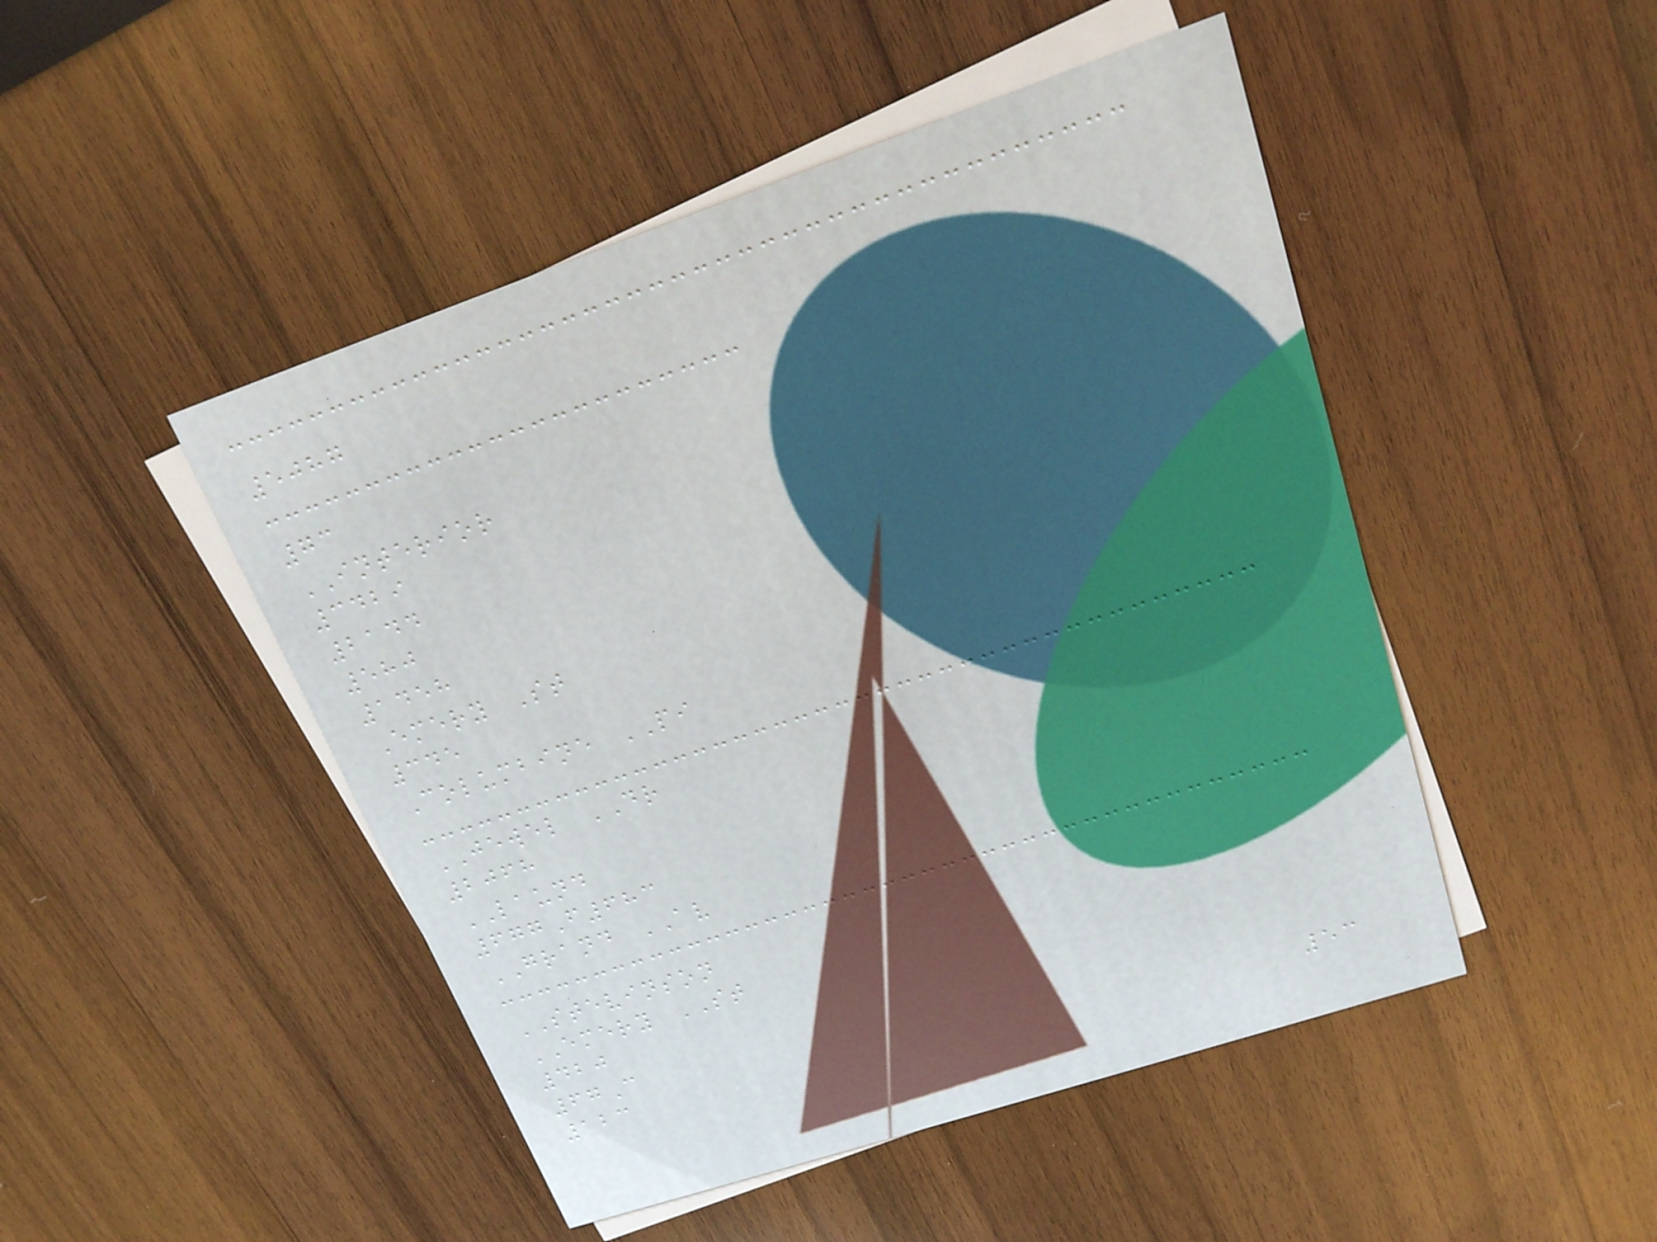5087
73
INTERIOR
3429
2144
580
1458
Emery St
345
Columbine PI
JEWEL DR
2068
LAUND
677F683
GRAND AV
STEVINSON
EMERY ST
420
67C
123
53
